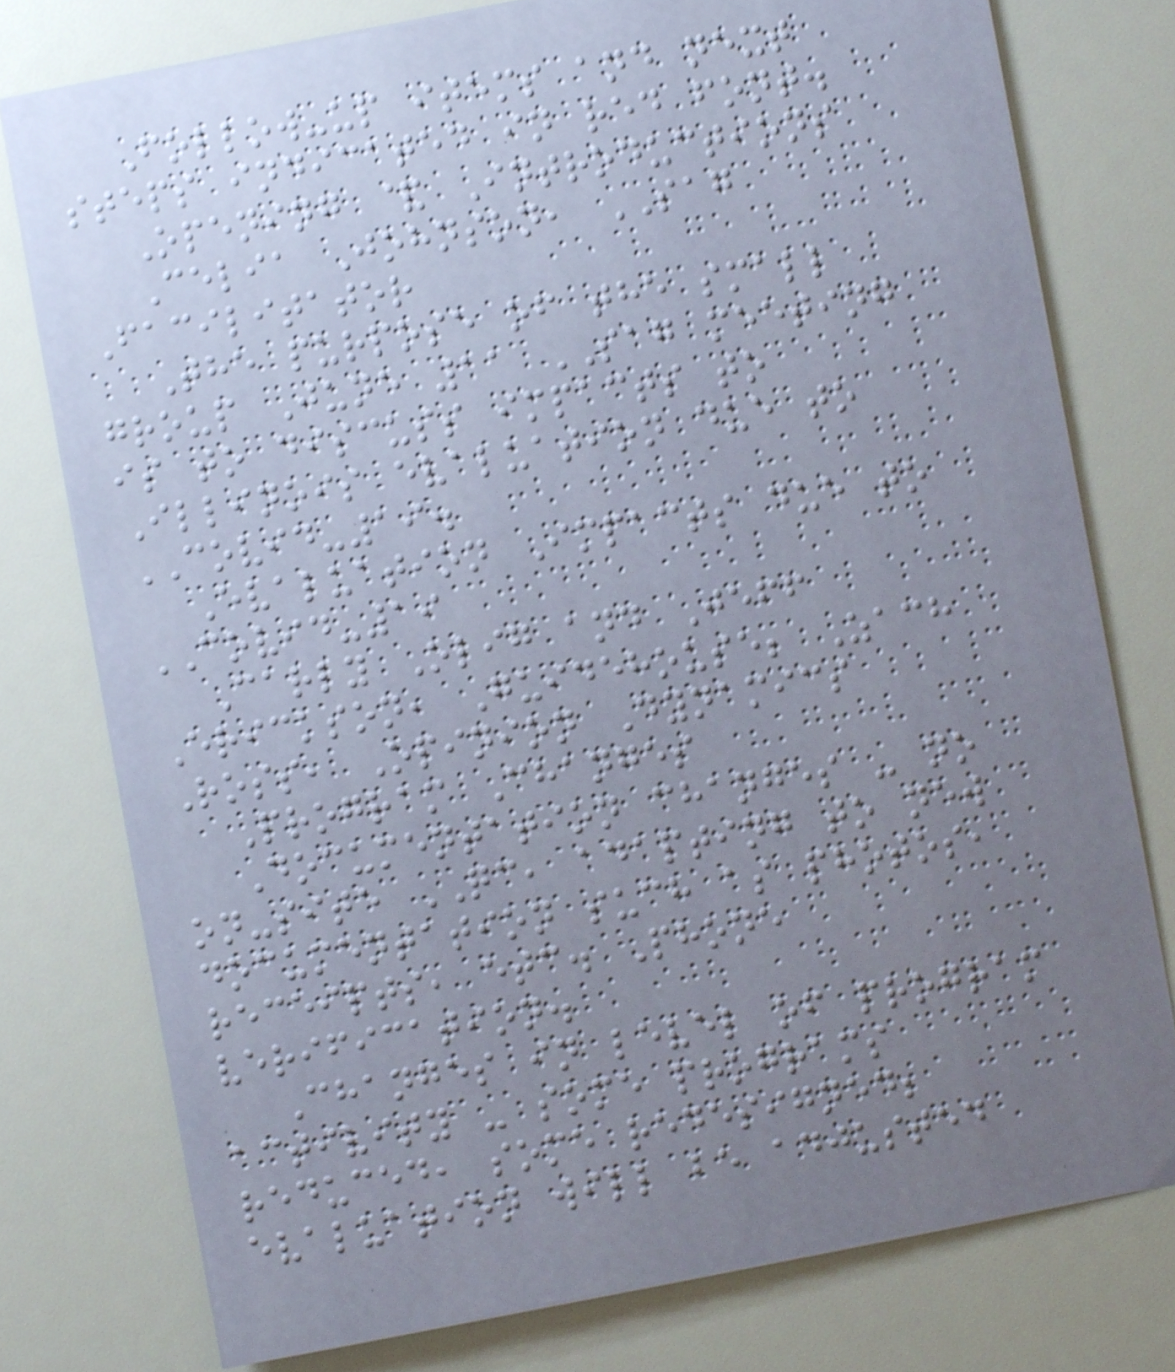Follow-up items and next
steps indicated in red font.
Opening & Introductions
Celia Johnson, SAG
Facilitator
The purpose of the small
group June 11 SAG meeting
is to discuss impacts to
Illinois evaluation due to
COVID-19.
Evaluation Impacts due to
COVID-19
Carly Olig and Jeff
Erickson, Guidehouse; Zach
Ross, Opinion Dynamics
Program Changes
Documentation changes - no
on-site QC, adapting to new
documentation such as photos,
receipts, etc. Phone
verification.
Changes in level of program
activity - some programs
reduced, some redesigned;
evaluation will be adjusted
